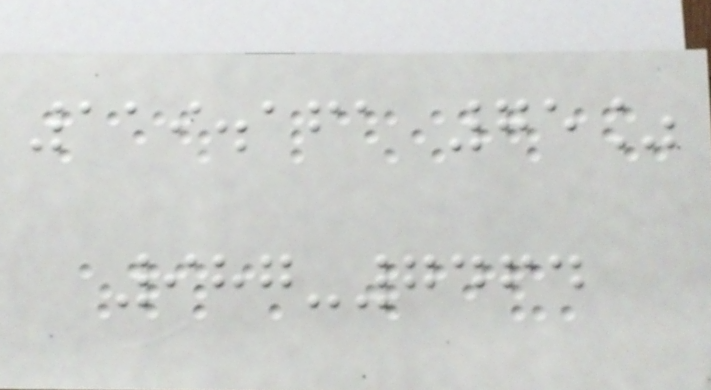119.161 75%
987-7464
